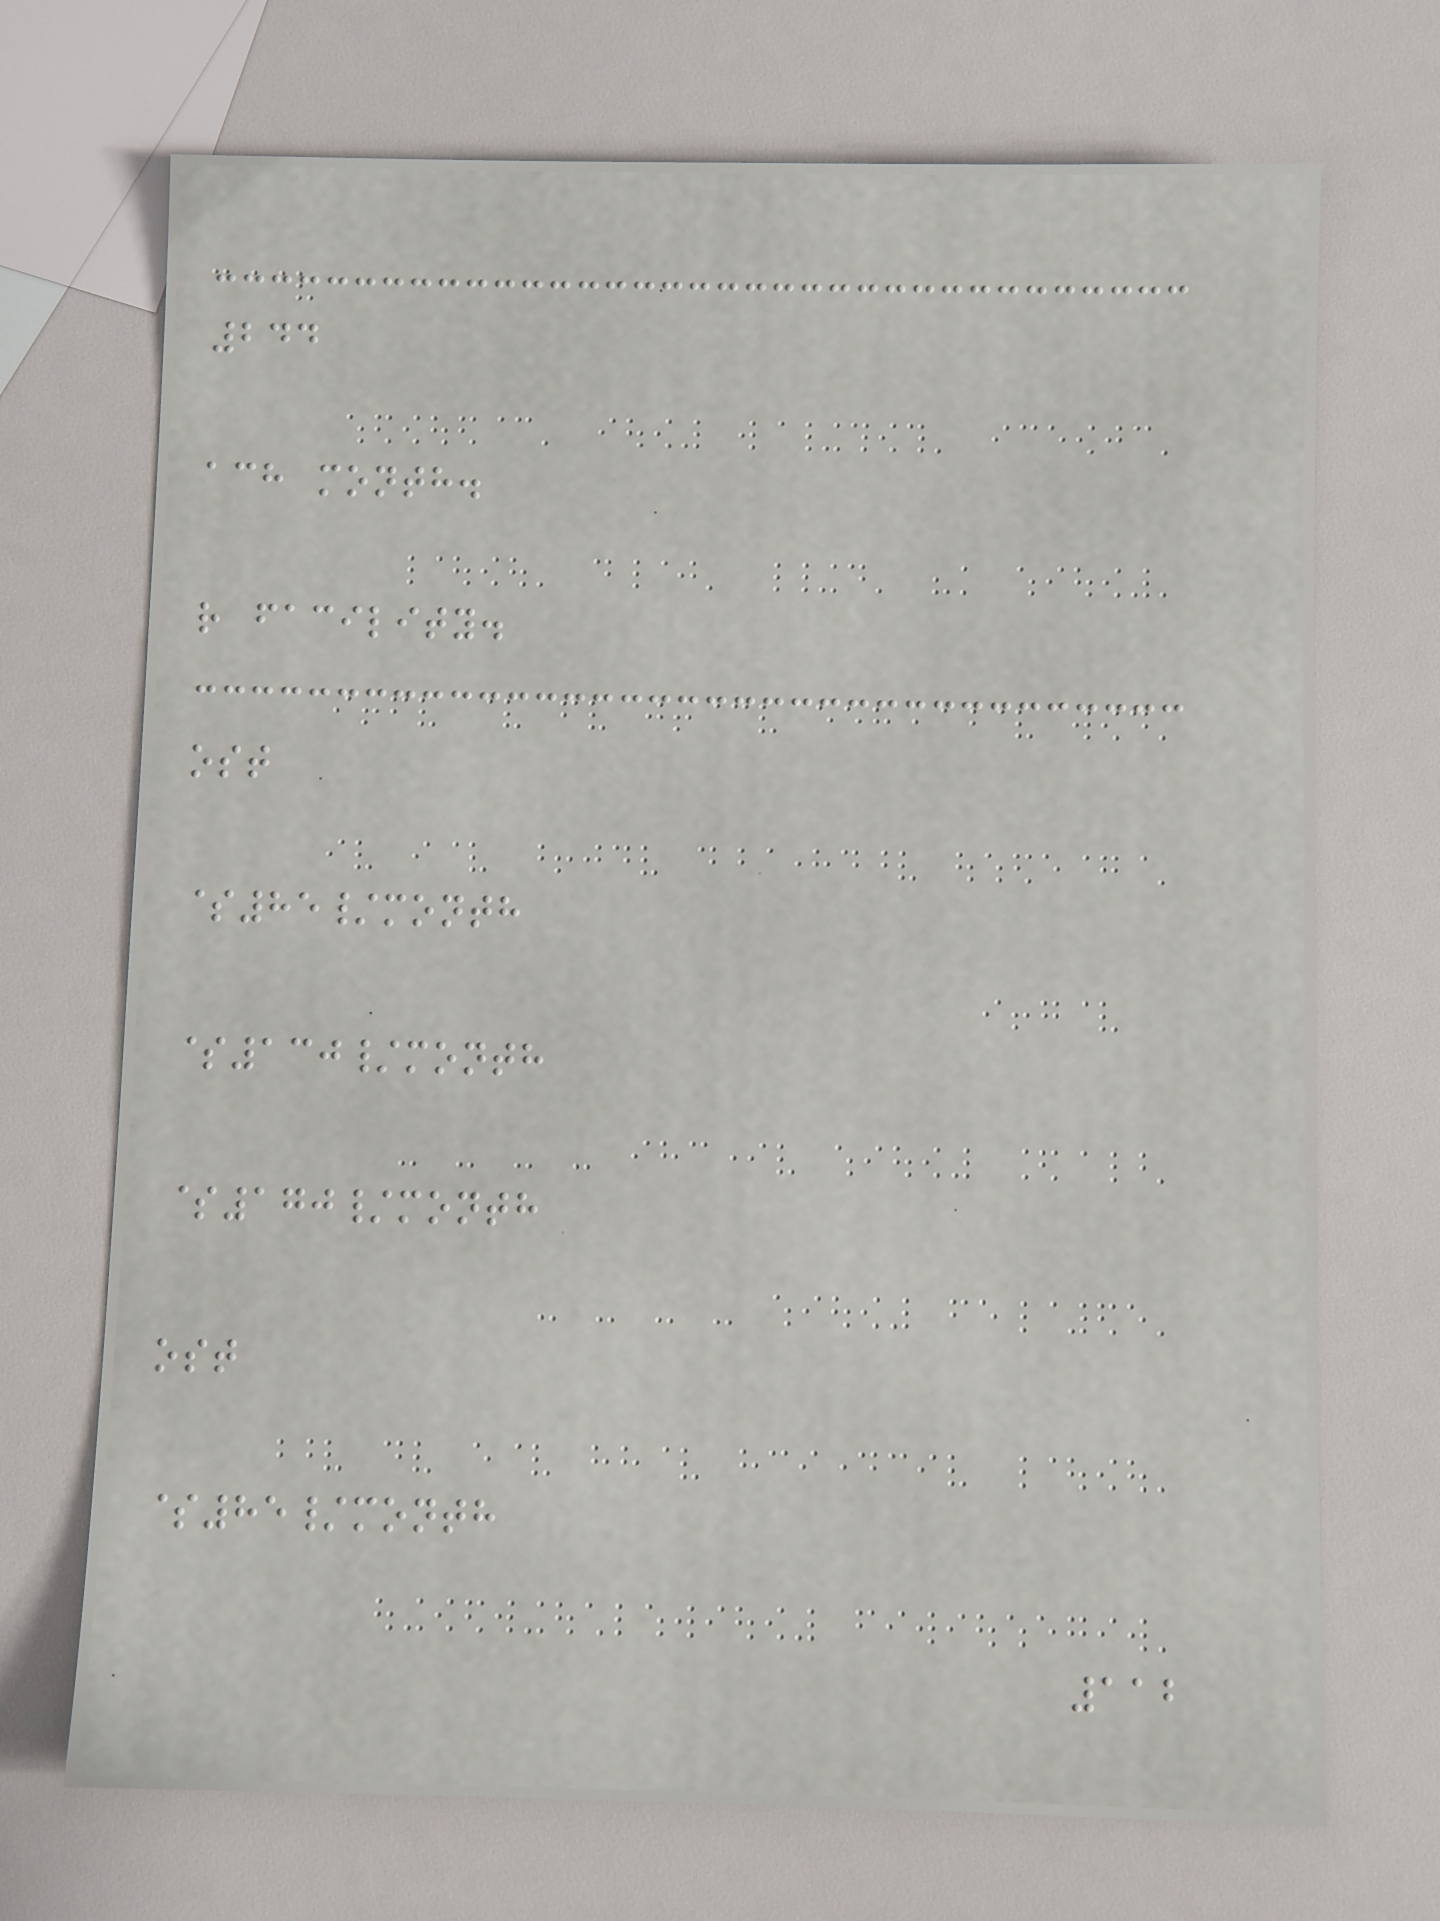244
ach month.
r facility.
ost
$85/month
$130/month
$170/month
ost
$85/month
112
